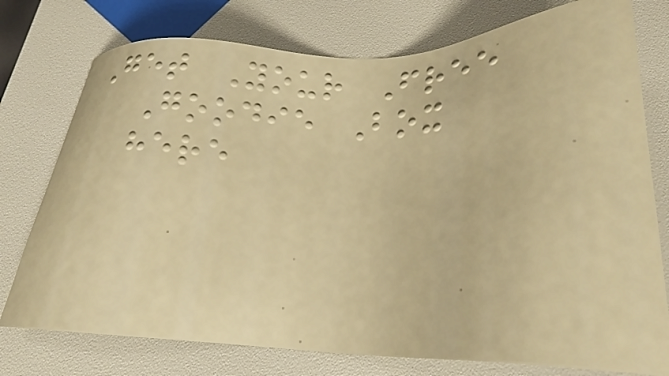Get Your Free
Goodie Box
here
